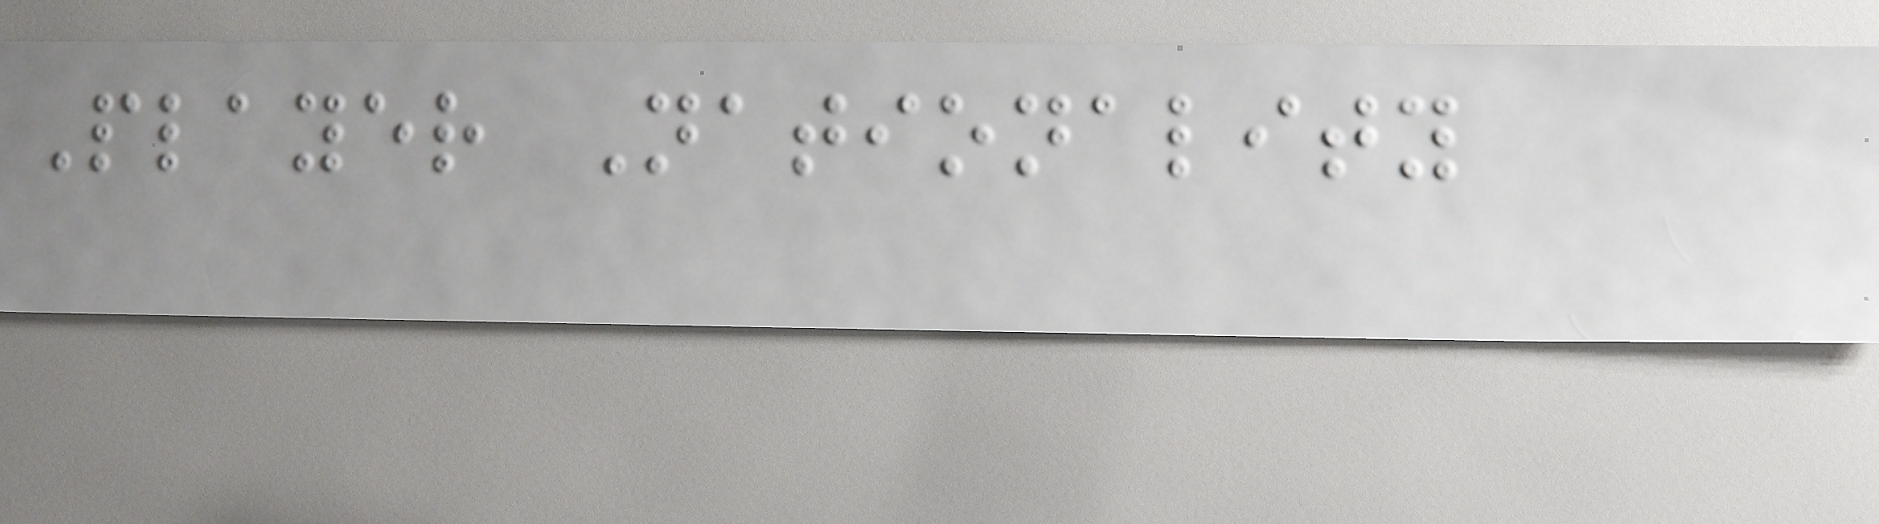Player Nationality
